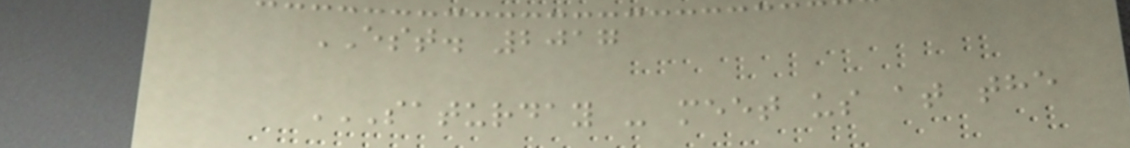EST. 2017
SATURDAY - MEET US AT THE
